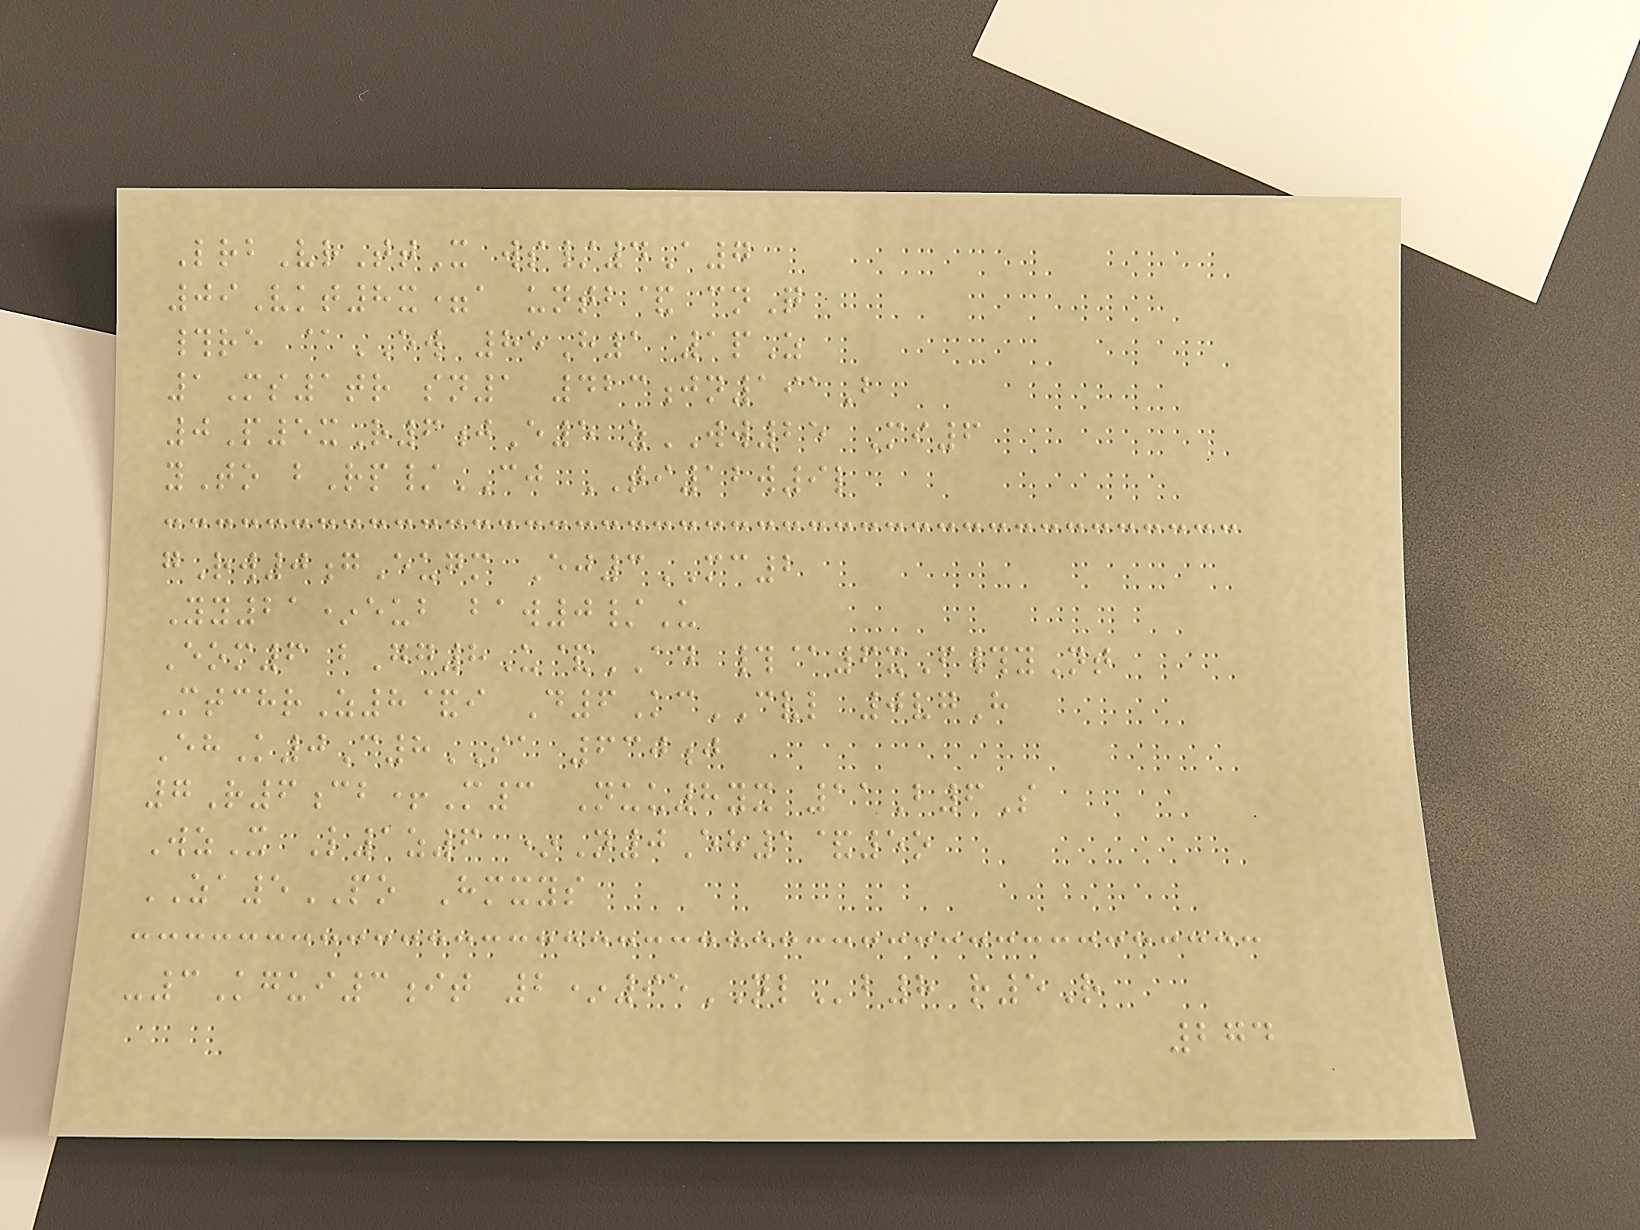LrbVrTtX ws/4A7
09Vkt8x=a untb& cnQ
#re @EW 85H1 1pZ
1Ms1tr sn1 423jn191B
0P5xR6jE5 zWW25 Mi6
yTo bRp/CJ TI12w9l
gRw0gEugm Ej3MC2
Yy21*eub baw0/U
Eom6 bGg8U&AD #@6xF#yNt
MtchrZ8&i D6KcCVL 0vgH
EhK0C8SA 630j
7R6cb+M3 Nuu8yx 11B6S
WzX L1z6 *N0Eh1&5o
ZA5PO Hmxys
-3Kgui3it 2*95NLb8 r5R
274
